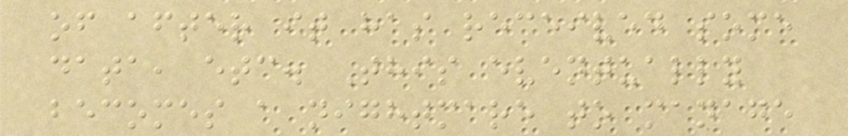of after it has received some
data, etc. This eventually
becomes a nightmare to manage
